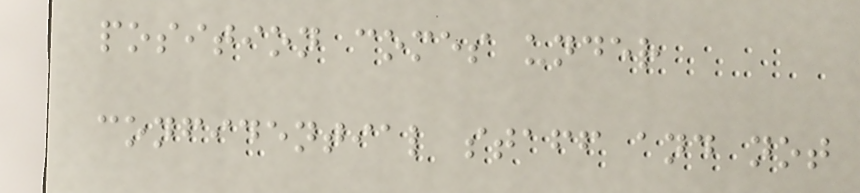position comes under
confidential staff and not
